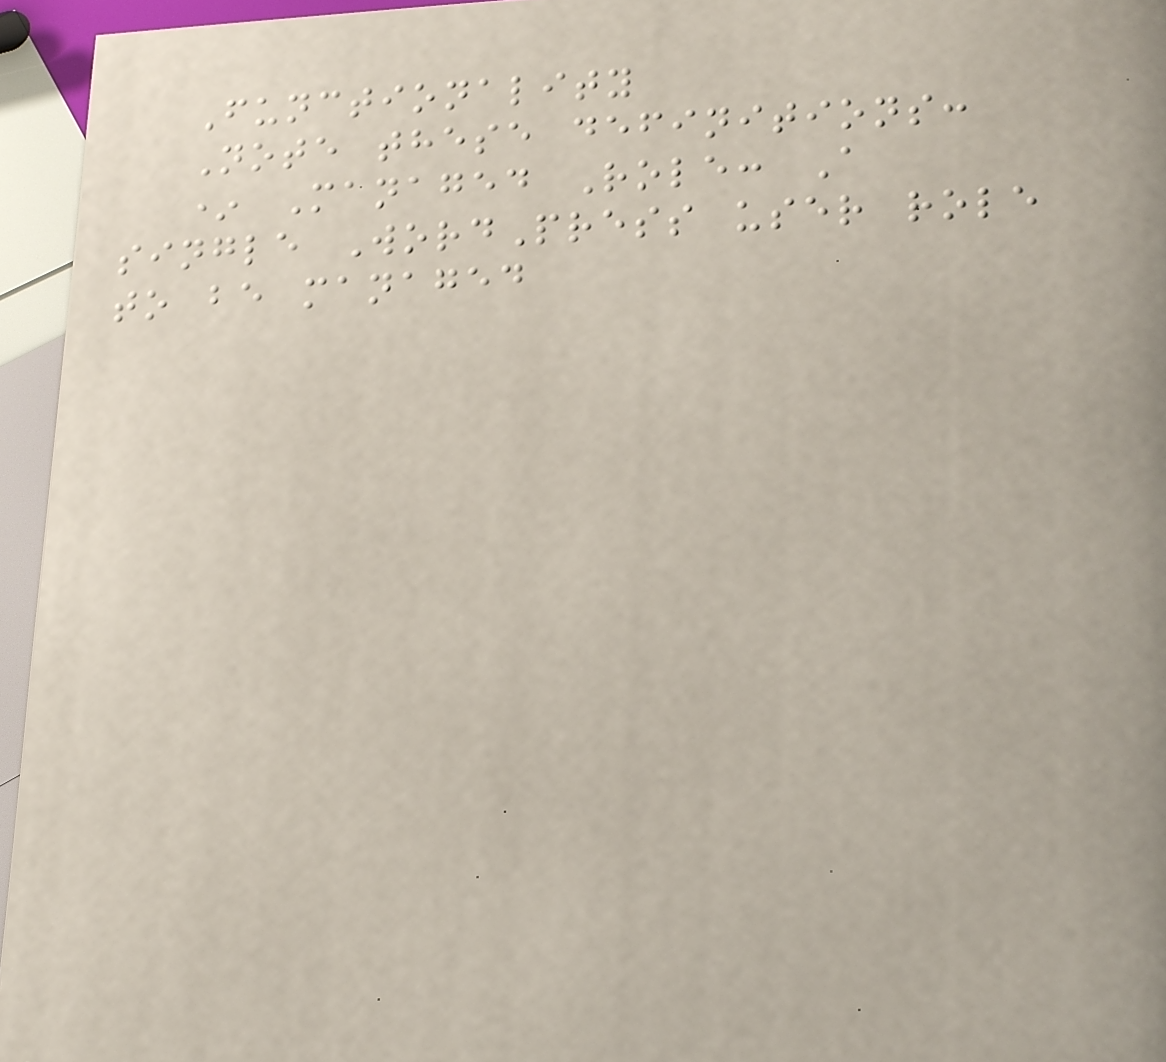Functionality
Note these definitions:
* Managed Role: A
single WordPress user role
to be managed
